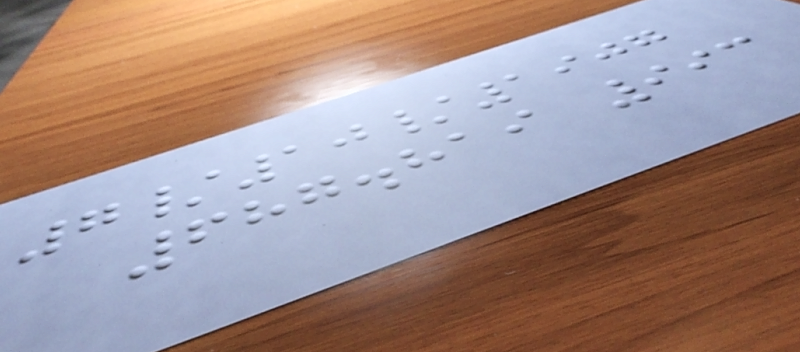7/10/1907
687.819 993
